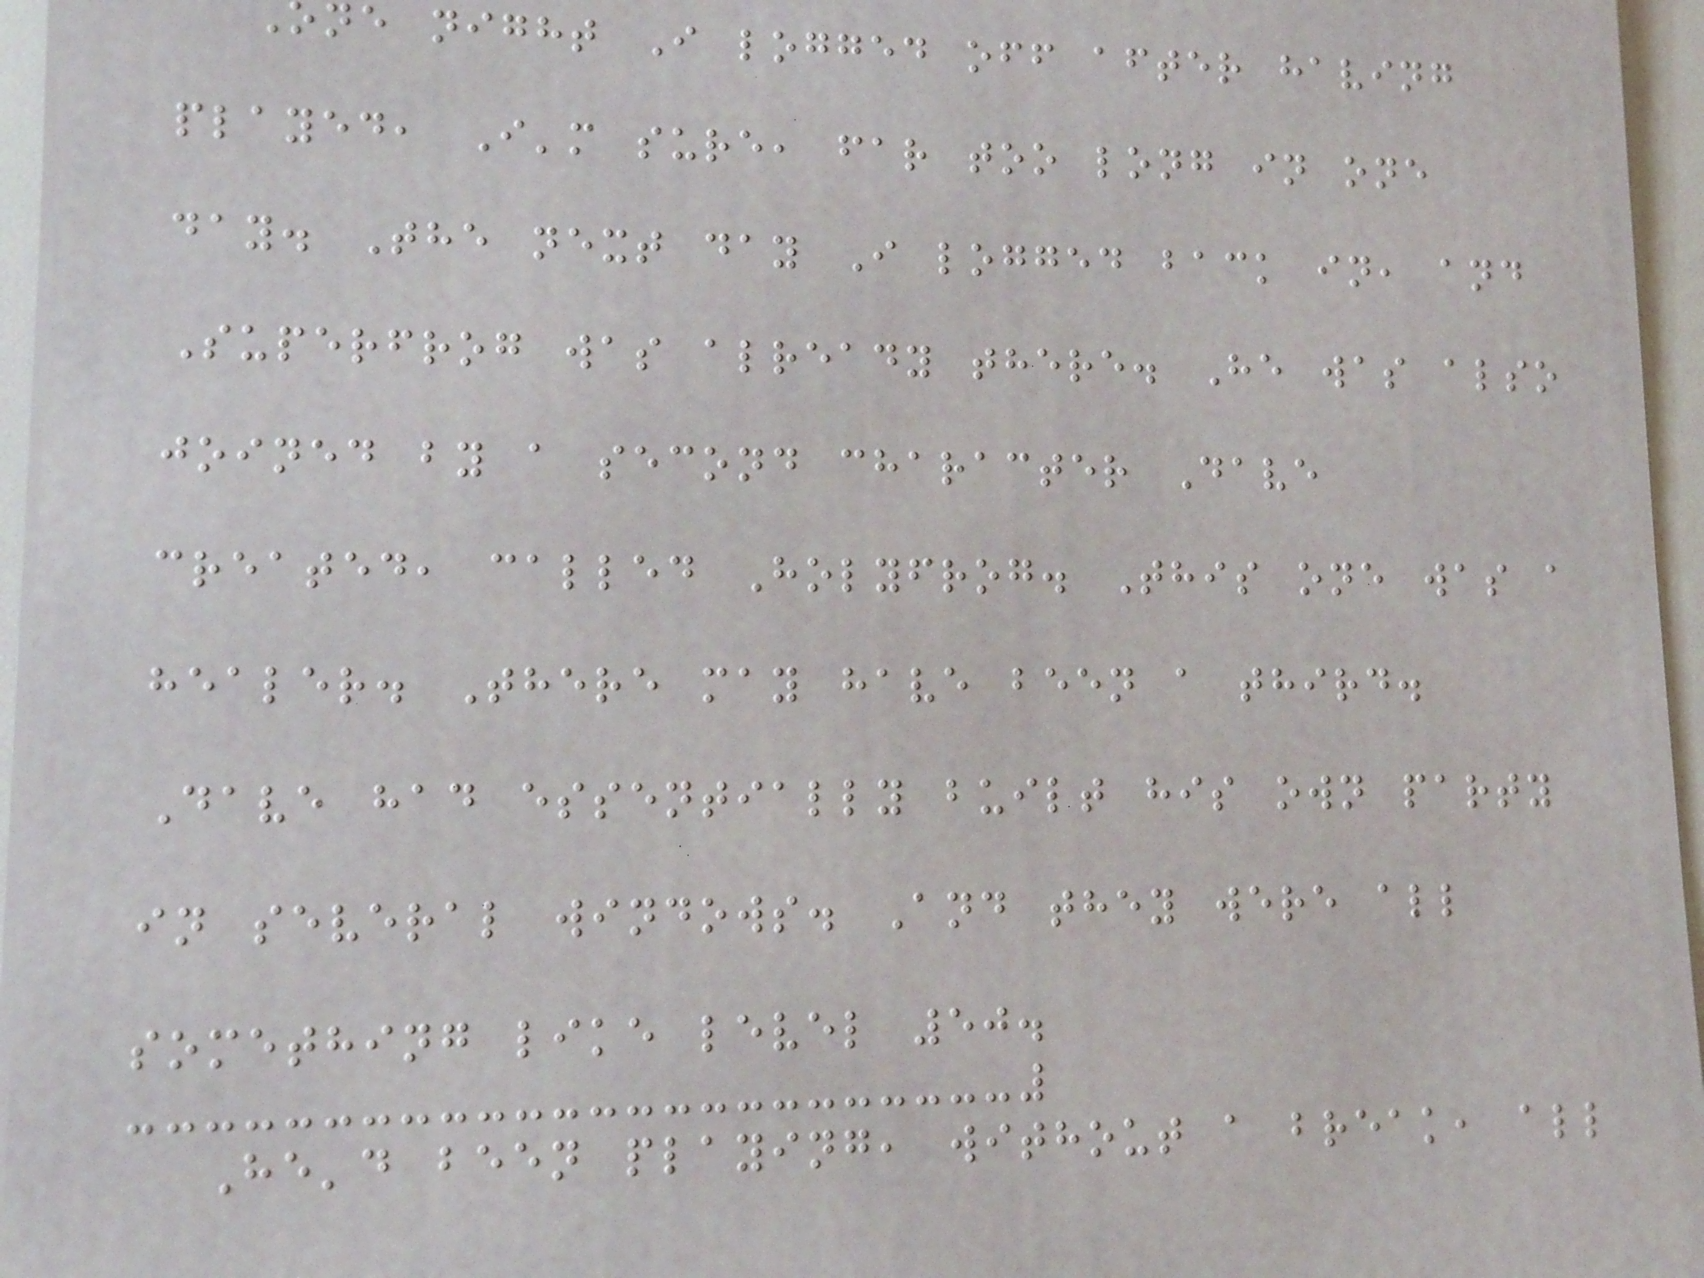ne night I logged off after having
played, I'm sure, far too long in one
day. The next day I logged back in, and
Superfrog was already there. He was also
joined by a second character Dave
created, called Holyfrog. This one was a
healer. There may have been a third.
Dave had essentially built his own party
in several windows. And they were all
something like level 50.
He'd been playing, without a break, all
